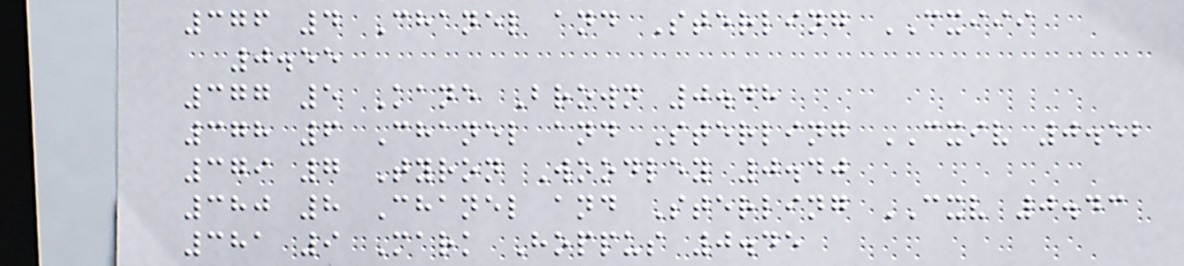376 4 Chanel and Sterling CXIII
0.55
377 5 Kane Brown 0.48
378 6 Chanel and Sterling CXIV 0.52
379 7 Tyron Woodley 0.40
380 8 Chanel and Sterling CXV 0.43
381 9 Mark Hoppus 0.45
